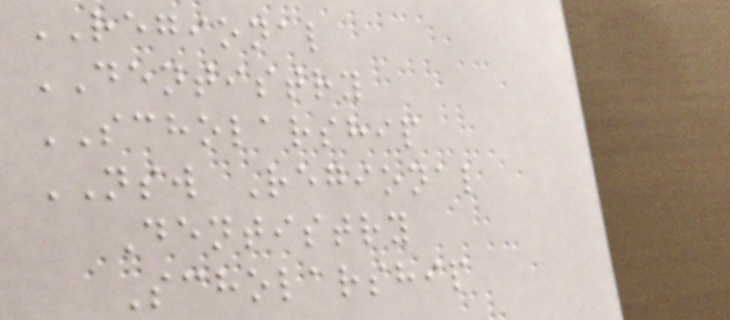REGIONAL
DENTISTRY
SCHOLARSHIP
NSW Regional
Dentistry
Scholarship
